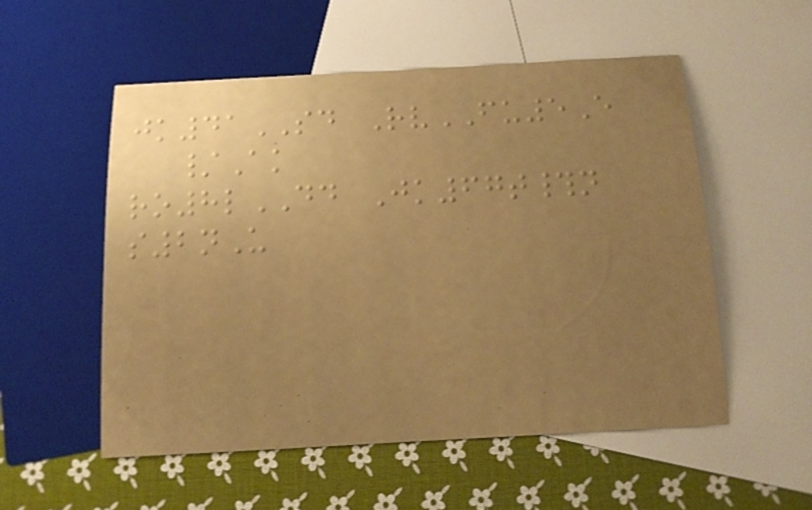jk41SD RvFU5E
/Ak
ro8lDD Jk67t#n
s2nU
